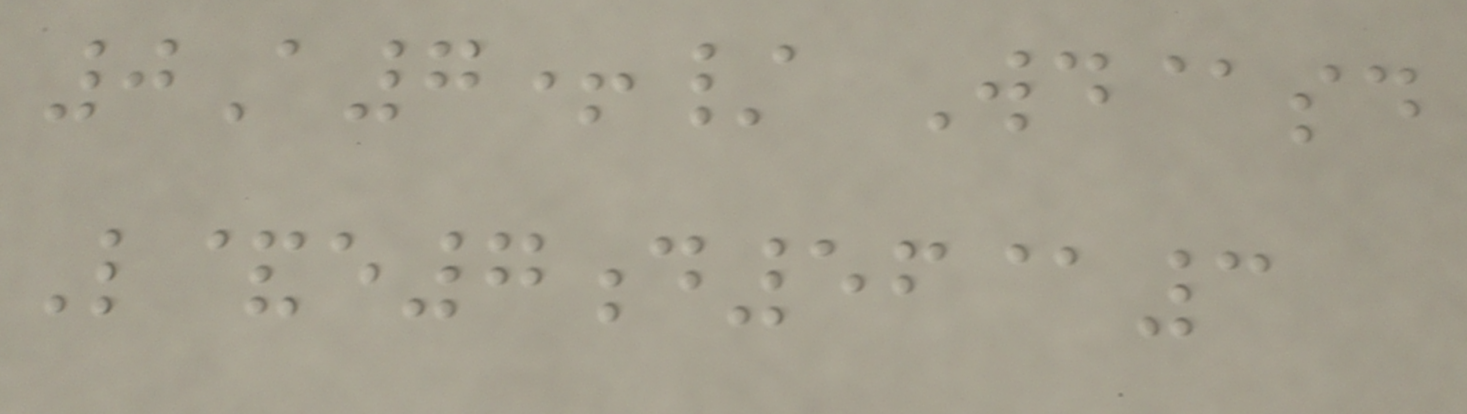0A7+/ Wd@sd
L&e7d56@3
